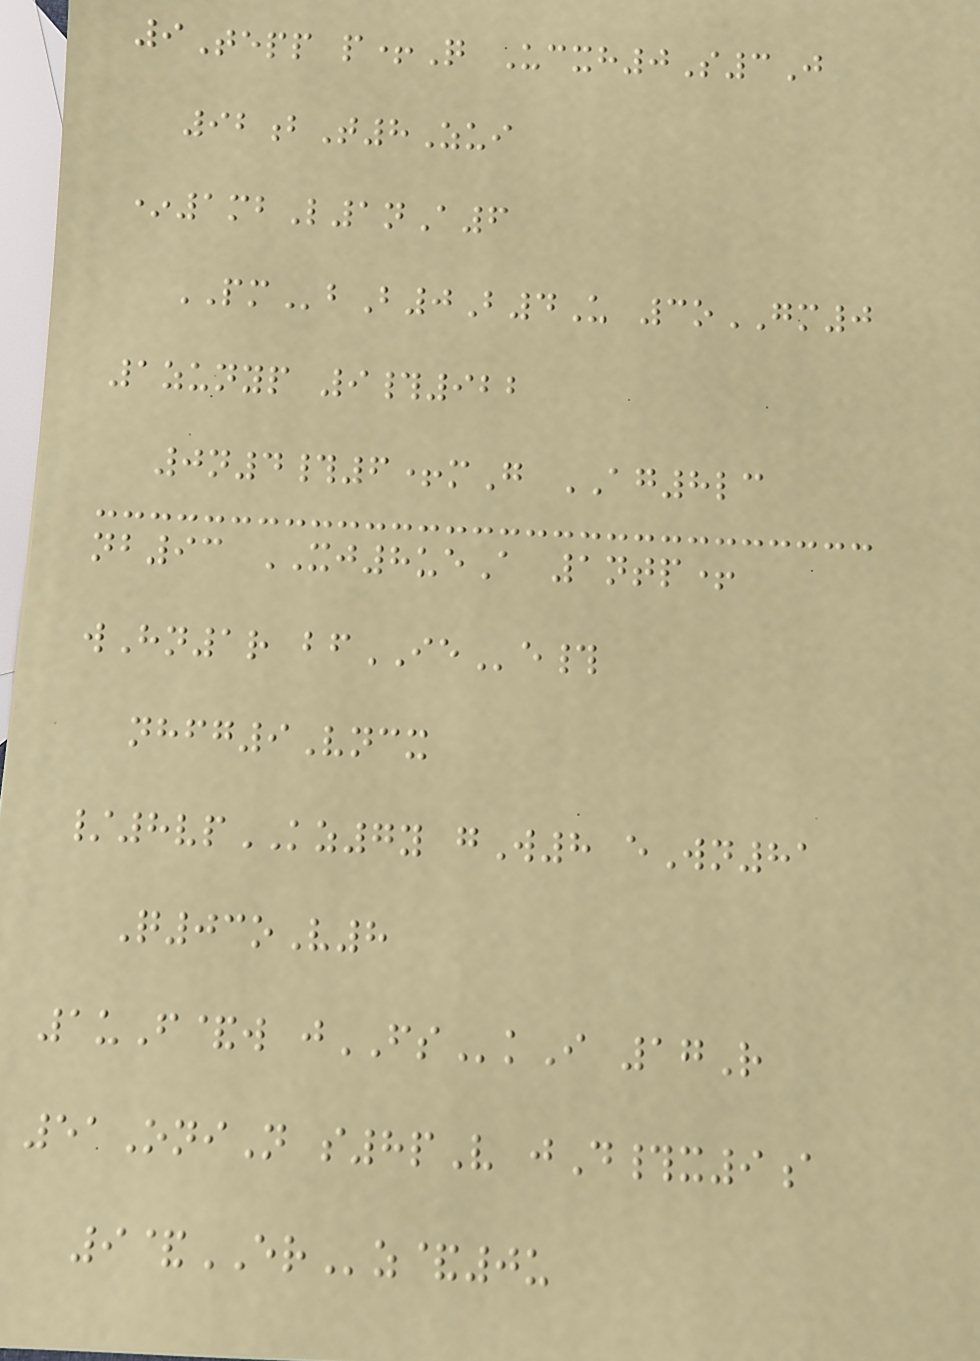9Tepp p+Q Ucxh0S3J
92bT8Zui
*1mbL1nA6
PMbB0B4U 3oGM0
1zunyp 9#922
0n4#6+mG AG8lc
nb93 XJ8ueA 1ntp+
wHn1r bfIEe#
nhfg9Vncx
/8vpKZ7y gW8 eWn81
Q03oV8
1uF&w jFSkI 17R
51OniN s8pV jD#x9a
9&ERz&0u
